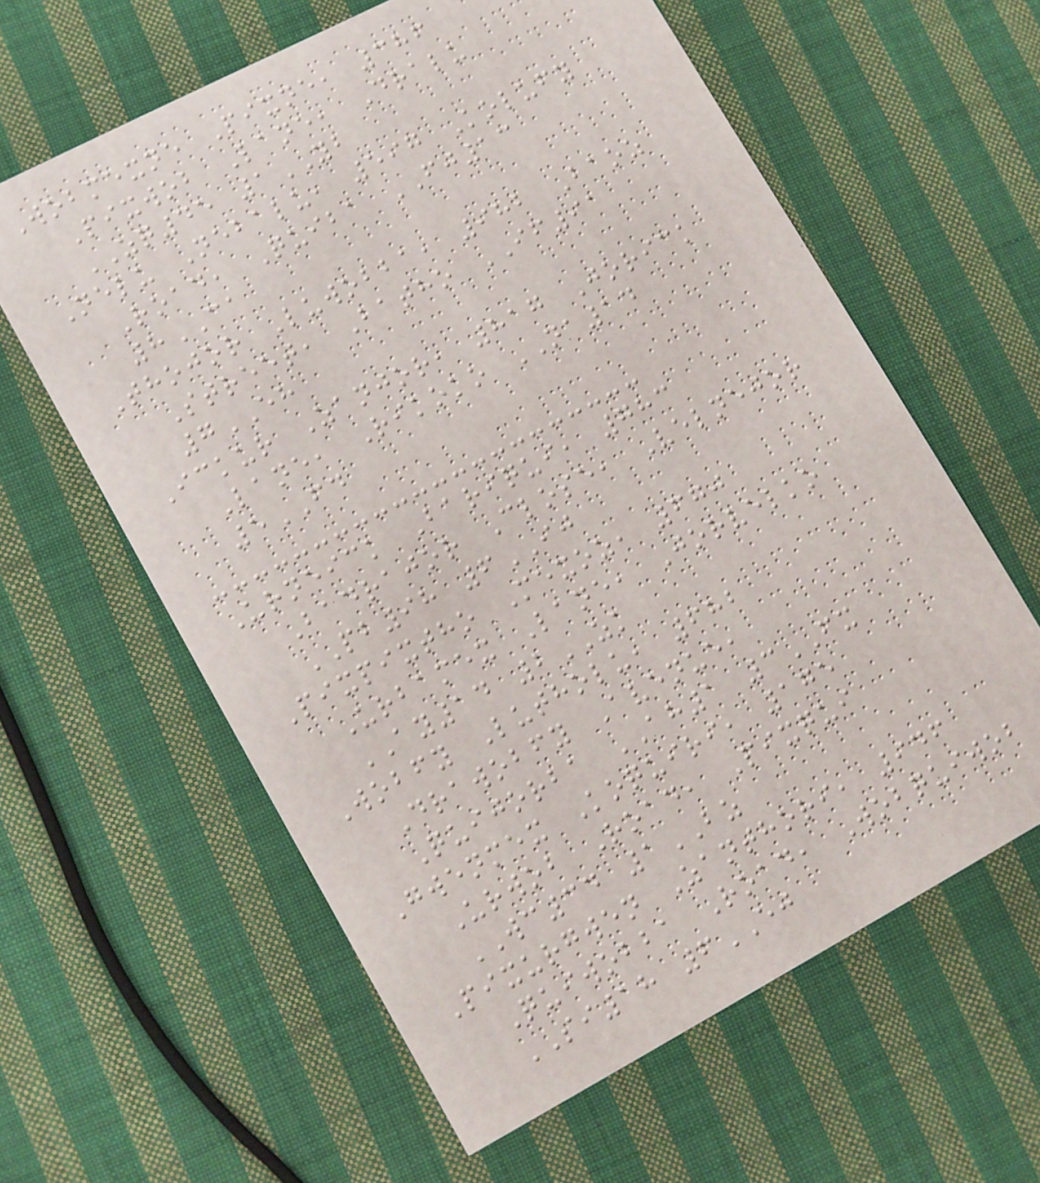Wobmexne Pixne, 386
Pixwob Lane, Dralu
ZQ45 1YB
Nelu Nebalu, 597 Kolufy
Road, Quiba FJ13
8CA
Thojor Luwobba, 982 Baoz
Street, Batho IF91
7EH
Ickur Zanjor, 817 Jorick
Lane, Rikoko NA14
5FD
Urneick Bariqui, 783
Badrajor Close, Velnejor
PB98 6IJ
Pixpixtho Mexoz, 670
Urbamex Lane, Jorvelko
AY14 2ZK
Wobfy Lutholu, 682
Drawobfy Avenue,
Quijorba AH1 3FX
Gwenmex Koquiri, 175
Urwob Road, Pixqui
WC34 1BZ
Pixurgwen Zanthori, 946
Quiwobba Road, Wobquiwob
SI18 6EJ
